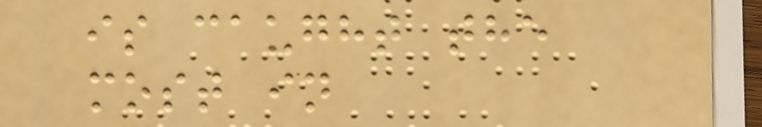is caught the
most in
